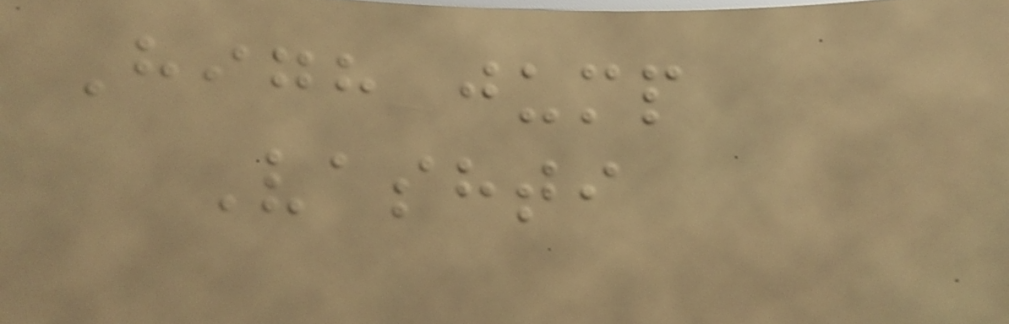High jump
Vashti
